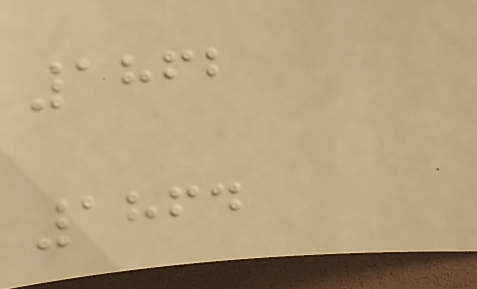1862
1864
